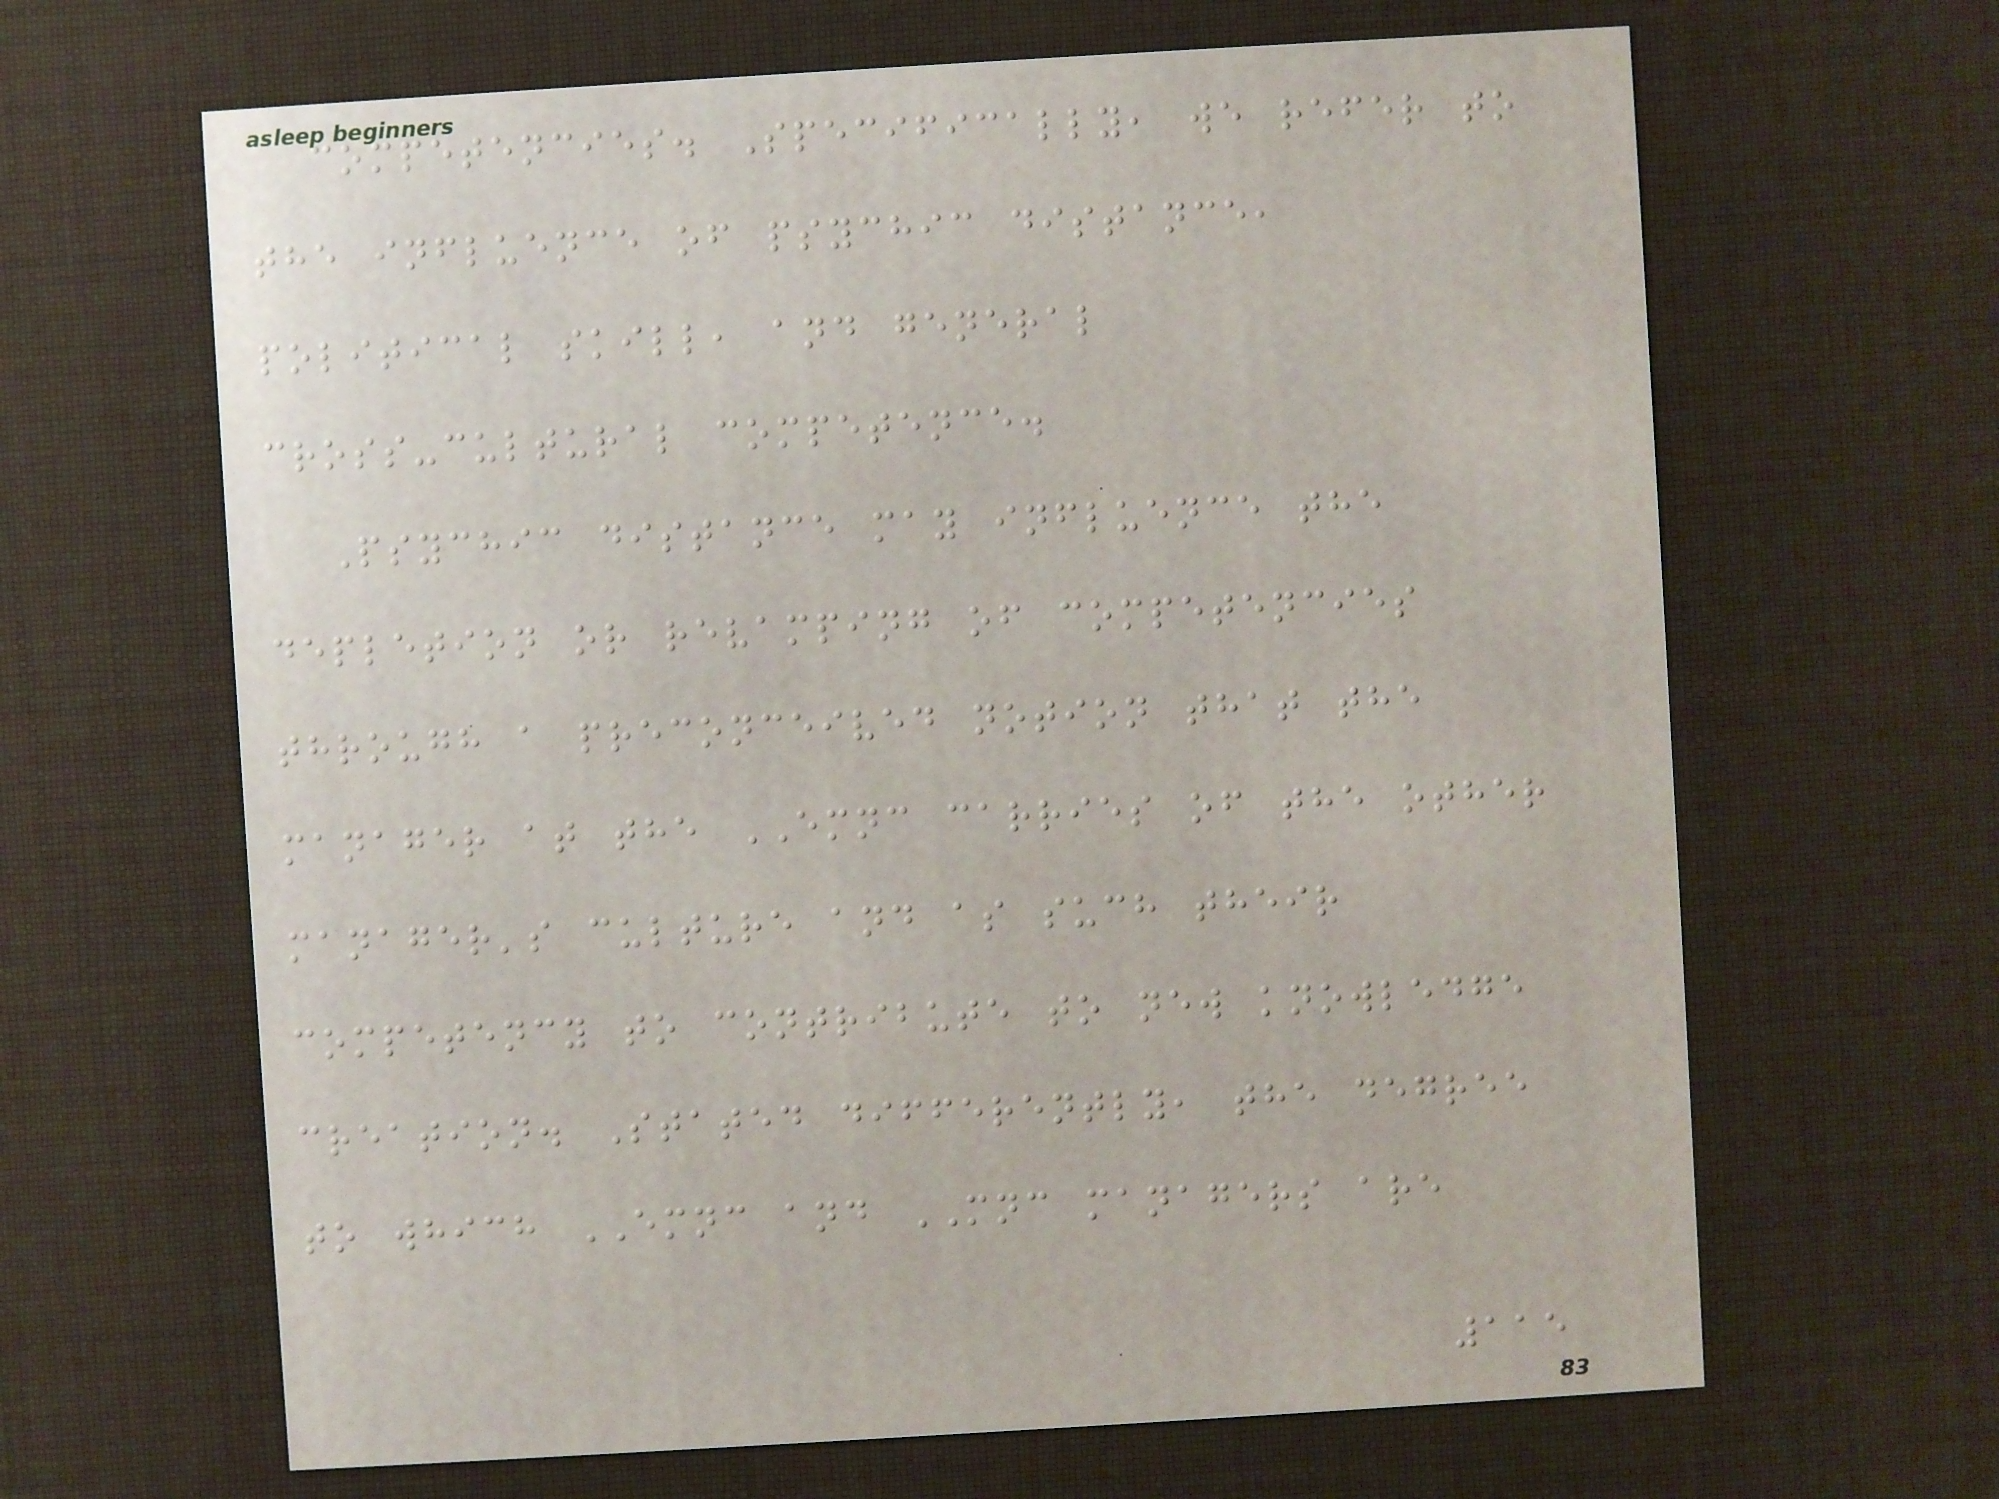competencies. Specifically, we refer to
the influence of psychic distance,
political skill, and general
cross-cultural competence.
Psychic distance may influence the
depletion or revamping of competencies
through a preconceived notion that the
manager at the EMNC carries of the other
manager's culture and as such their
competency to contribute to new knowledge
creation. Stated differently, the degree
to which EMNC and MNC managers are
115
